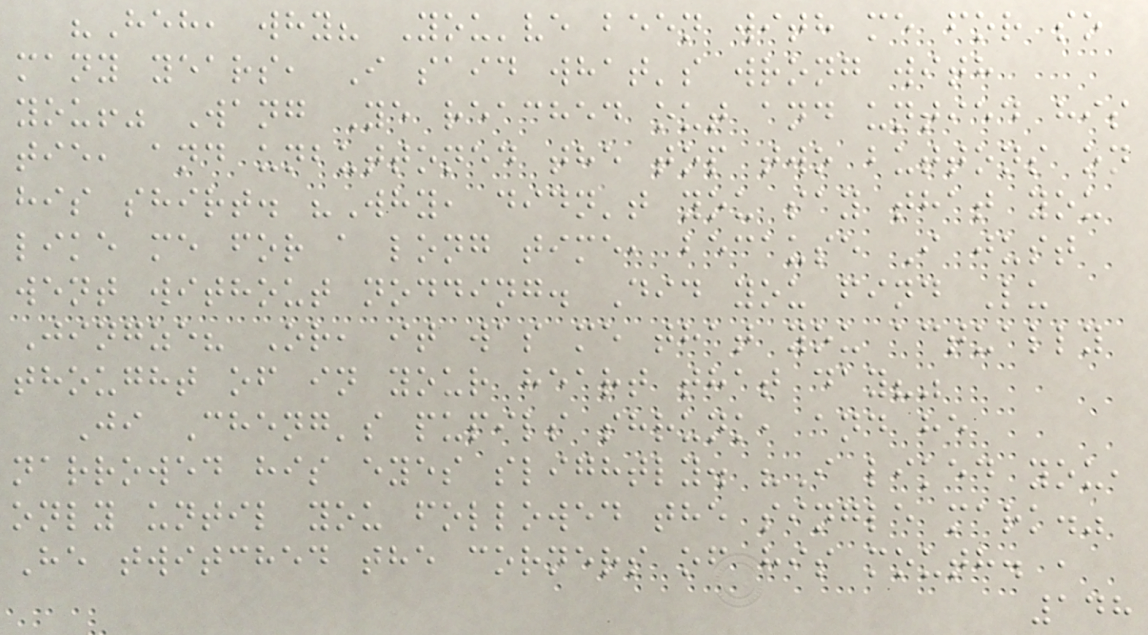"Heh, why? You've been with me for so
many years, I said what's wrong with
you!" Wang Ye reached out and untied his
tie, and unbuttoned the top two buttons on
his shirt. "Why, didn't you say that you
like me for a long time, because I just
went without nodding. Did you find Lu
Jingze? Or, it was me that you actually
thought of in your heart that day?"
Ji Cheng's pupils shrunk, and he
narrowed his eyes slightly. "I liked you,
only until you followed the single mark."
He twitched the corners of his mouth. ,
148
